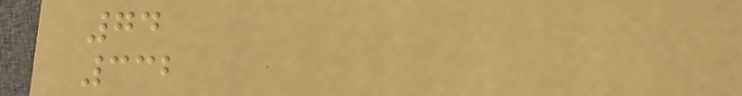74
332
